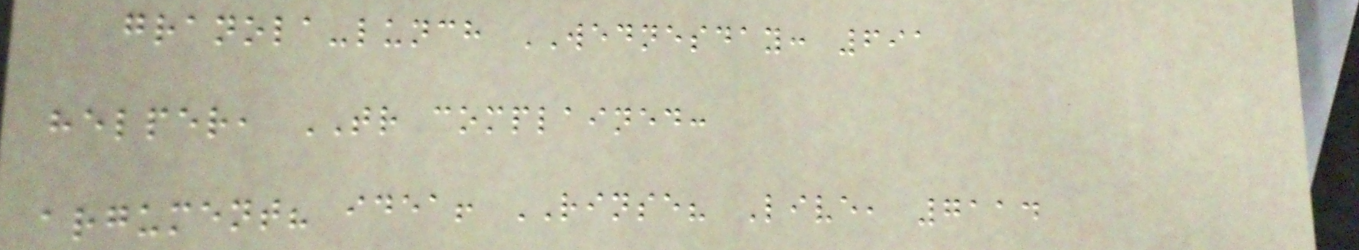granola-lunch WEDNESDAY: 691
helper, TR complained:
argument? idea! RINSE? Live, 7114
